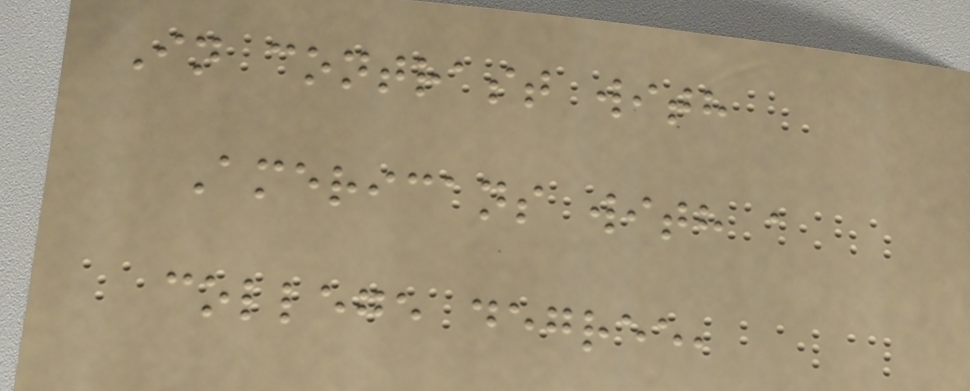In contrast with
Americans with a
college degree,
